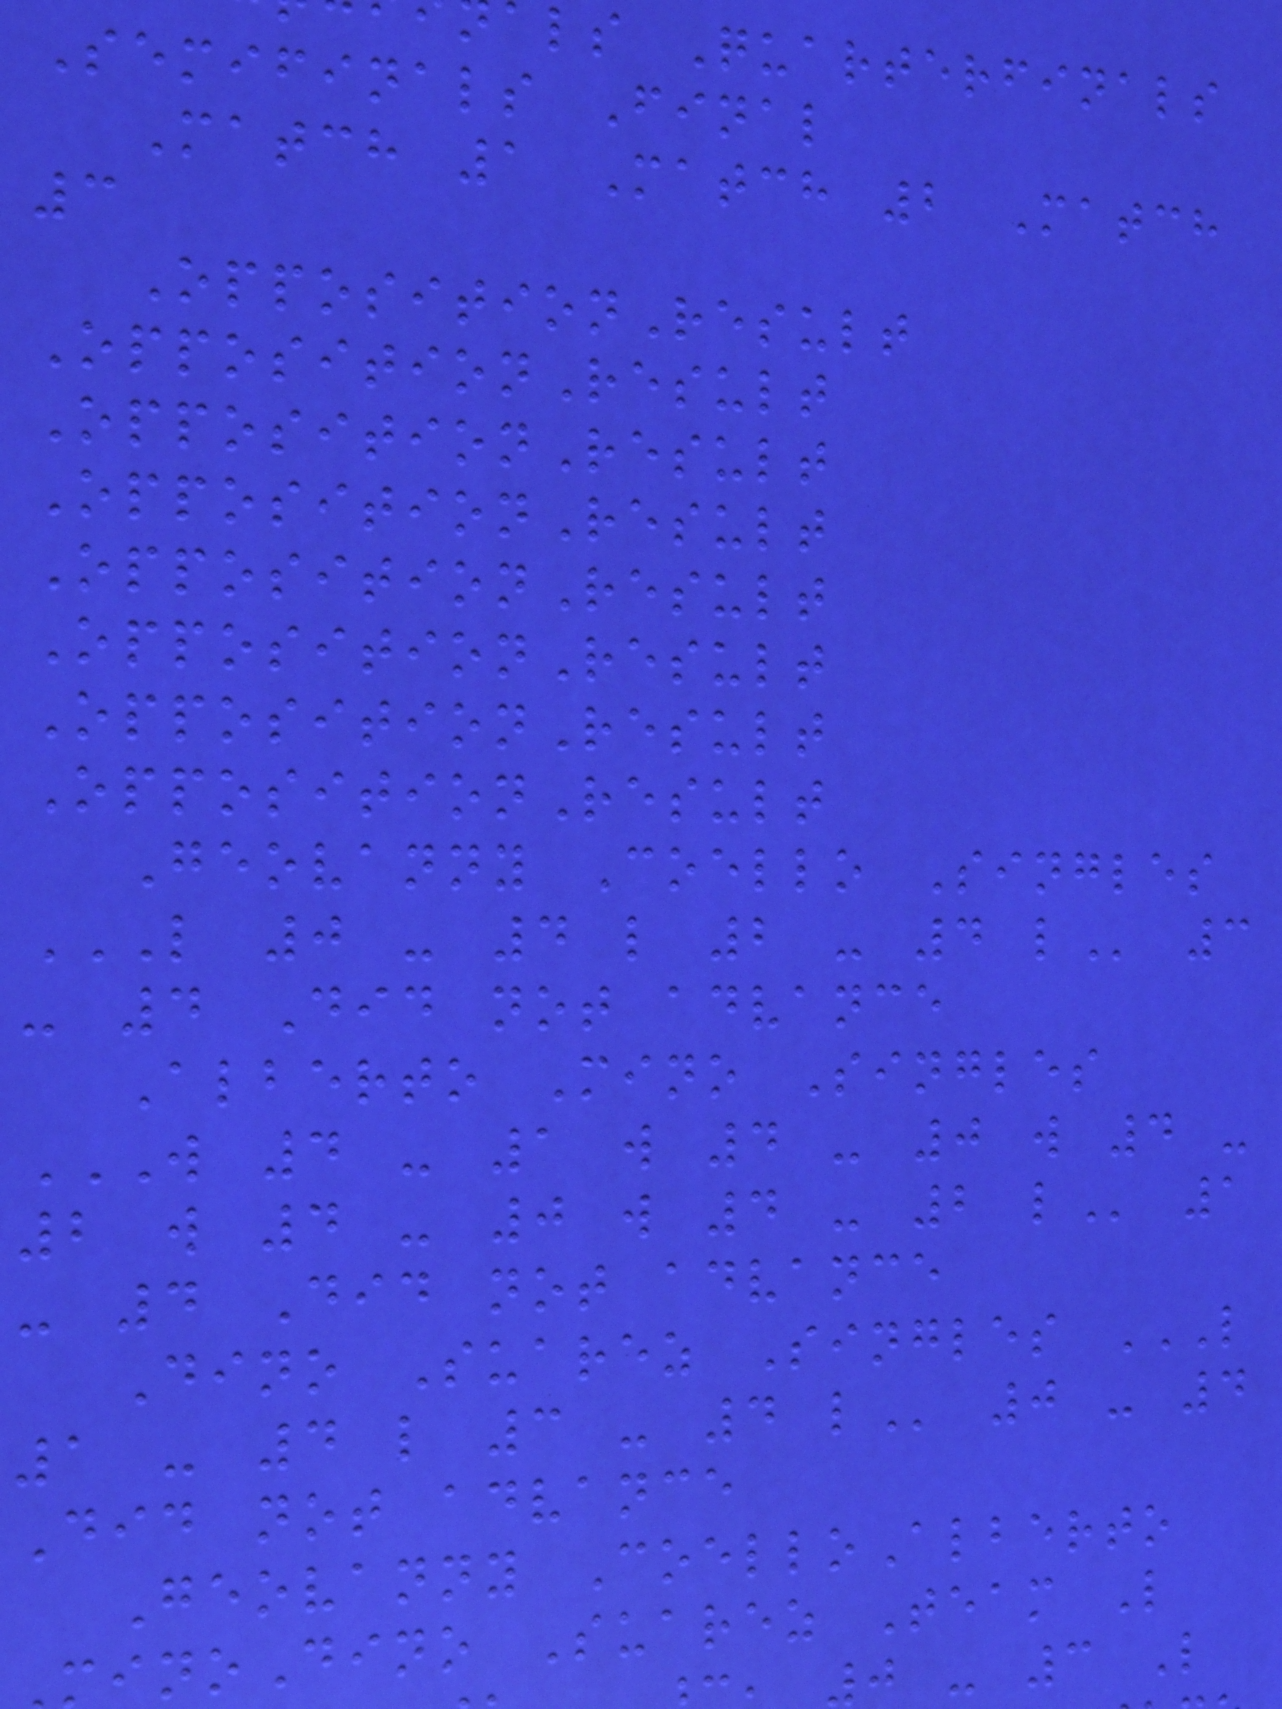als Quarterfinals
Semifinals Final
Match 1 Match 2 Match
3
OppositionResult
OppositionResult
OppositionResult
OppositionResult
OppositionResult
OppositionResult
OppositionResult
OppositionResult
Geovanny Coello Singles
L 0 - 4 L 2 - 4 L 3
- 4 Did not advance
Alberto Mino Singles
W 4 - 1 W 4 - 0 W 4 -
2 w 4 - 0 w 4 - 2
- 4 Did not advance
Dino Suarez Singles L
1 - 4 l 3 - 4
Did not advance
Geovanny CoelloAlberto
inoDino Suarez Team L
0 - 3 L
